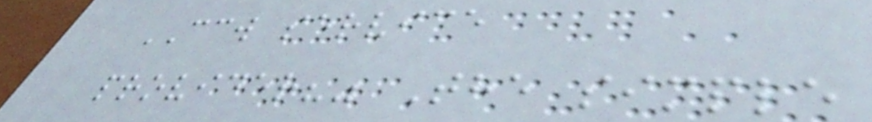CCW service
provider?" The simple
